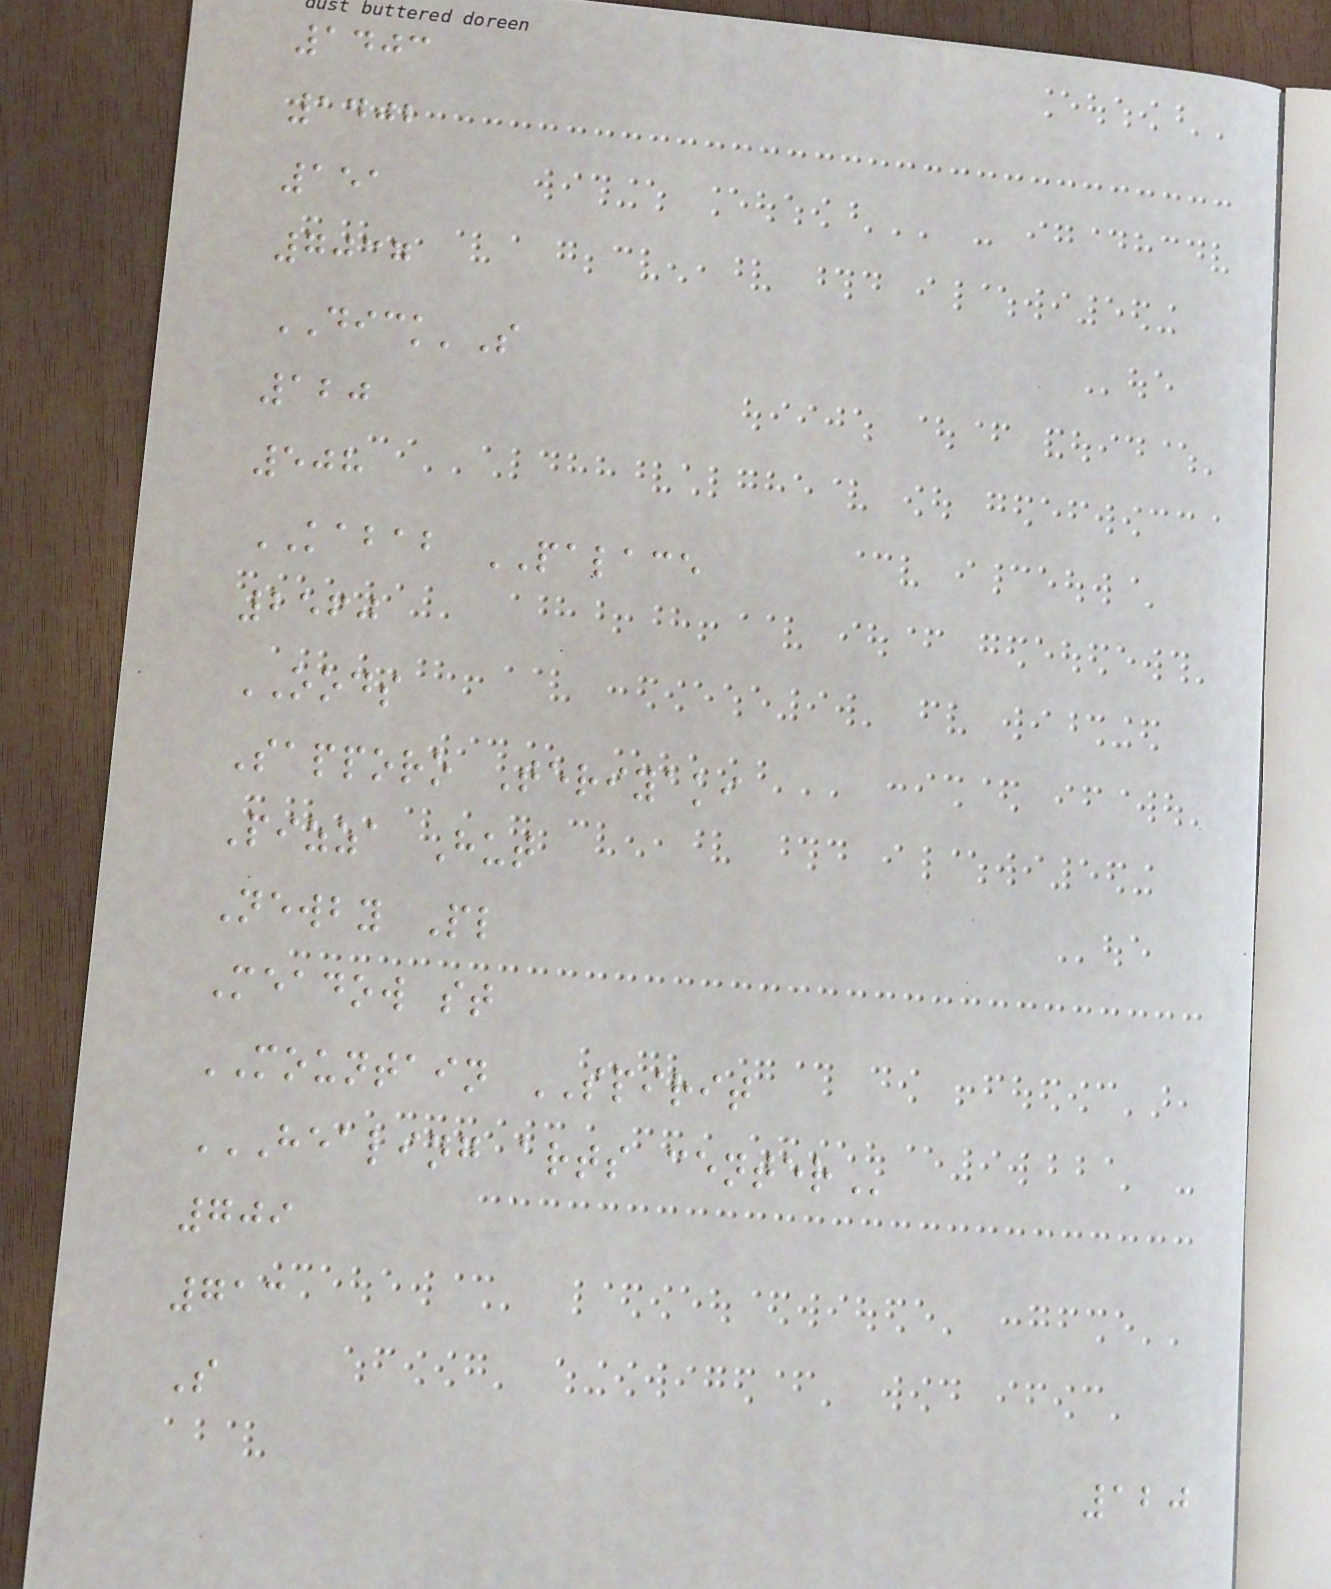1403
1402
151
7037
DICK'S
120
508
KABAB PALACE
2560
OODS
Sapporo Teriyaki
Pizza Hut
Newby Pl
Meadow st
MOUNTAIN SPIRIT
HEALING ARTS CENTER
709
713
S
120
